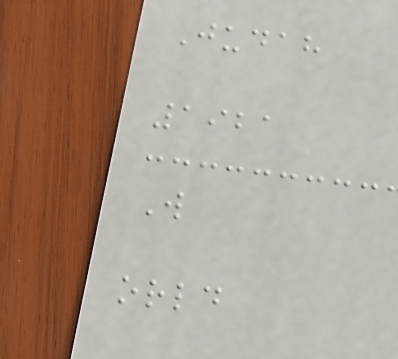Judah
1921
W
orld
